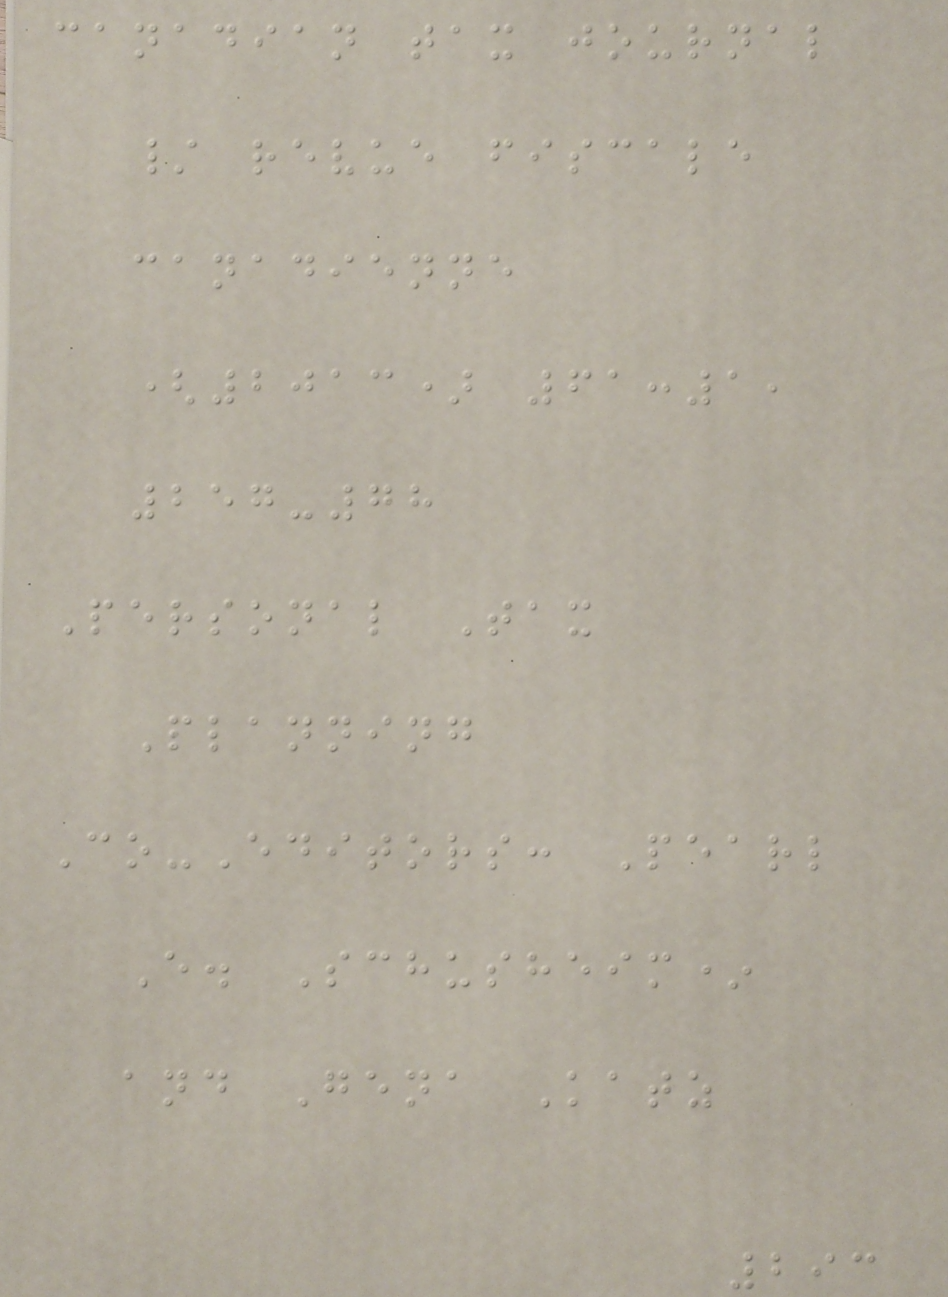canadian tax journal
/ revue fiscale
canadienne
(2013) 61:1,
257-78
Personal Tax
Planning
Co-Editors: Pearl
E. Schusheim*
and Gena Katz
293
